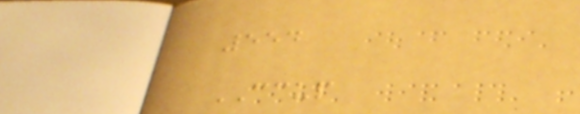554
CCUP
